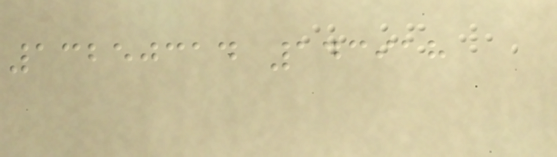13250314 143918
